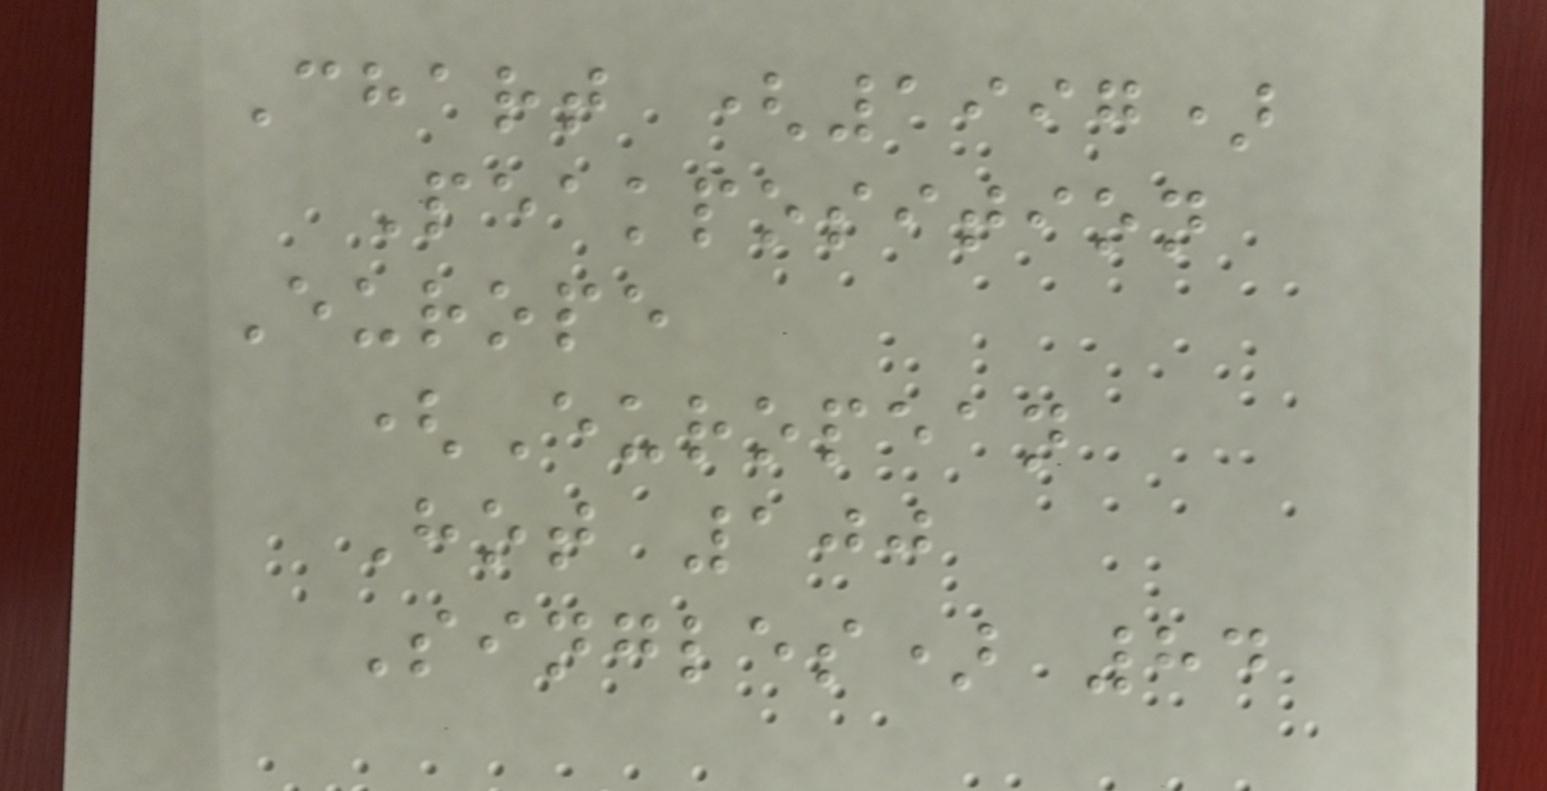Chart (1997)
Peakposition
Europe
(European
Hot 100
Singles) 84
